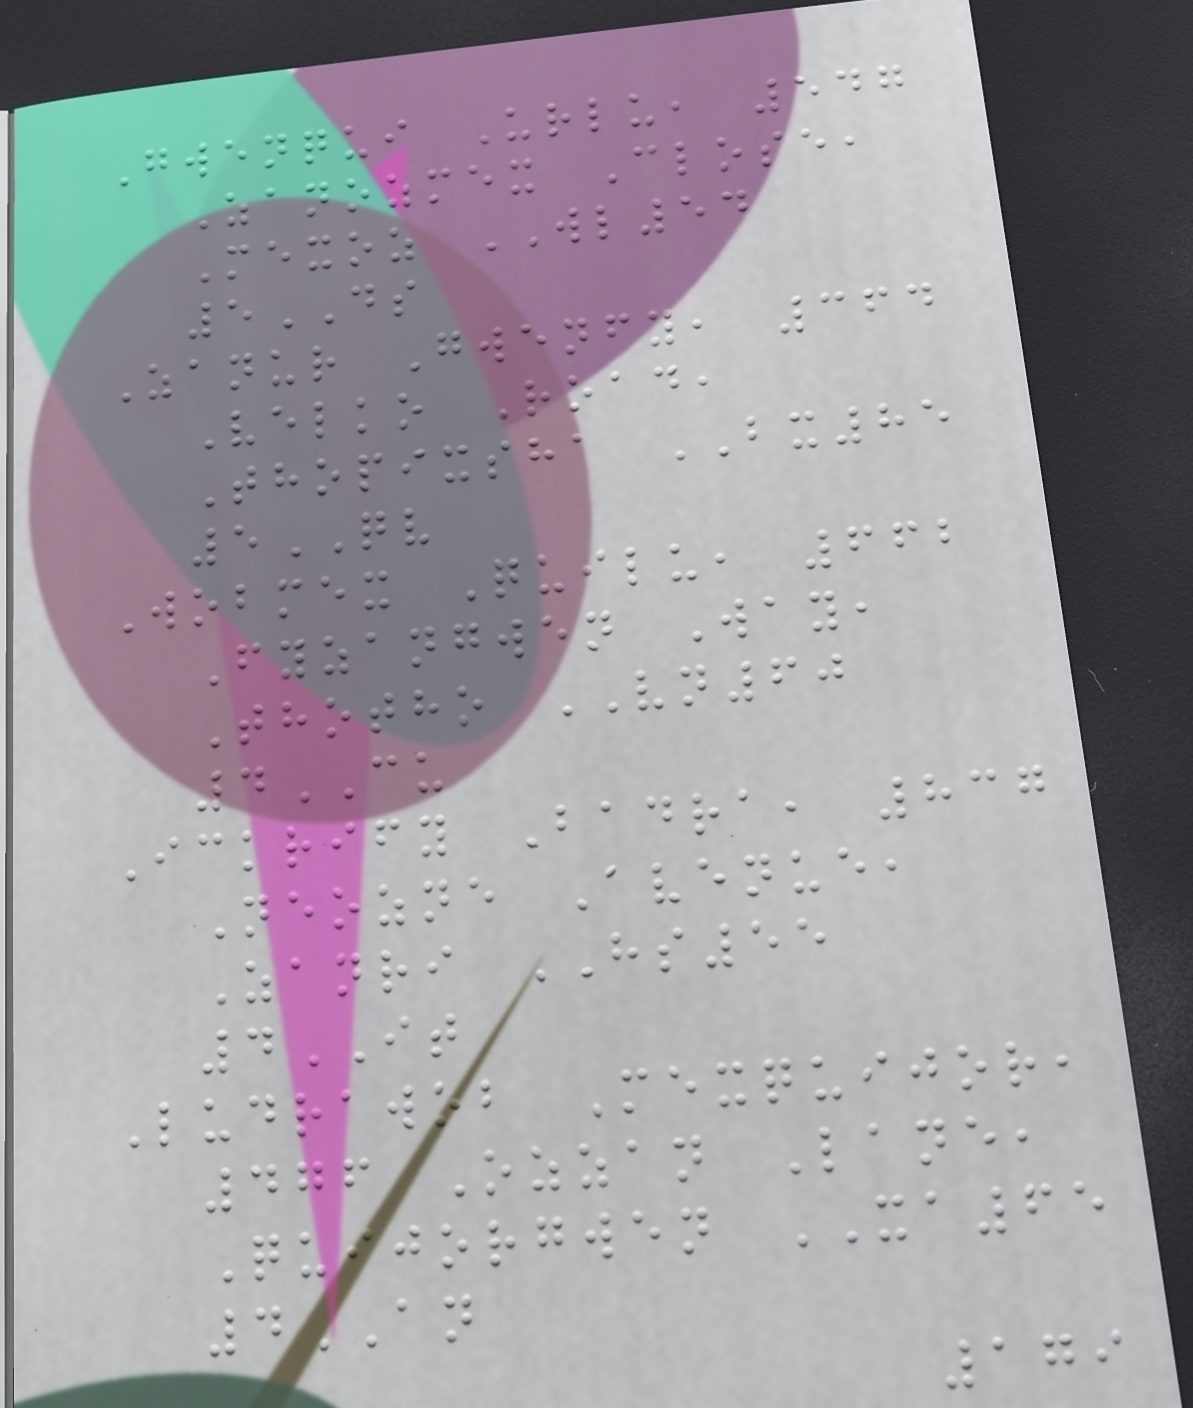Gwenqui Urlu, 547
Zanozmex Close,
Mexoz WL54
5DS
Zanur Gwenfy, 364
Velko Road,
Thopixsha BX85
5QV
Wobmex Quilu, 662
Fyzangwen Way,
Thotho VN60
4CU
Ickrify Badra, 837
Neozne Avenue,
Zanri HS55
4IT
Ludrawob Mexquijor,
476 Ozzan Lane,
Quijorgwen XA65
4AN
179
